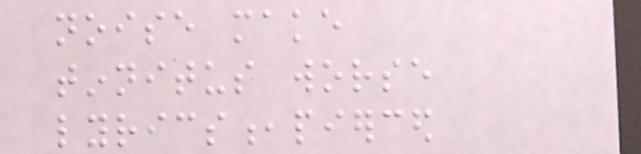noise make
tinnitus worse
lyrics,pierced
